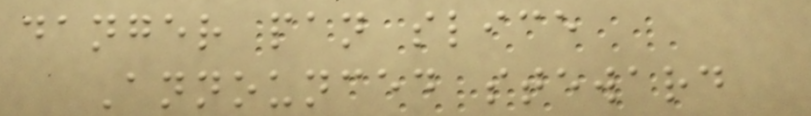danger pan slice
Announced steward
